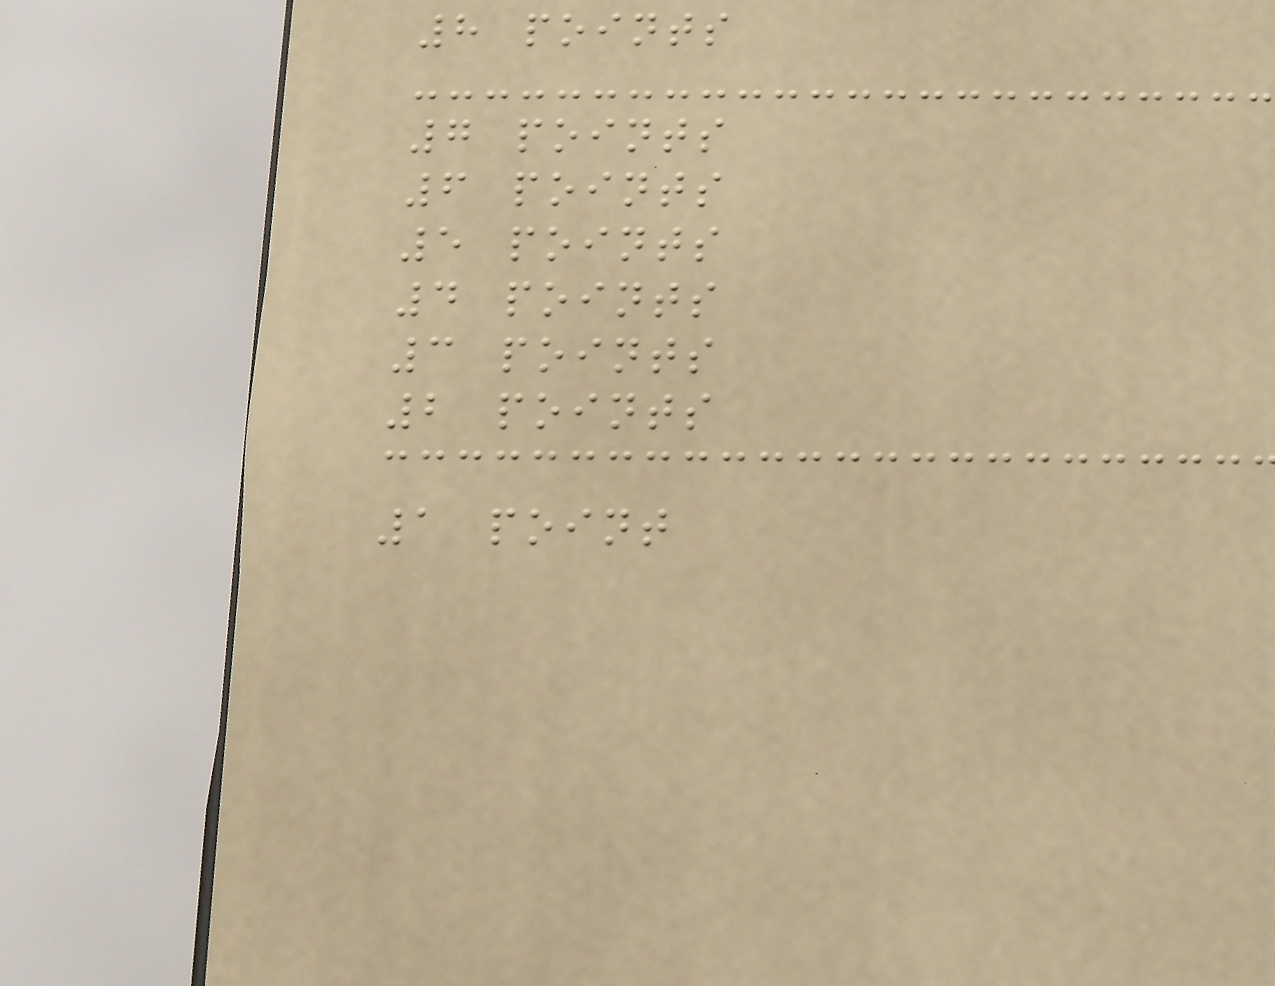8 points
7 points
6 points
5 points
4 points
3 points
2 points
1 point
